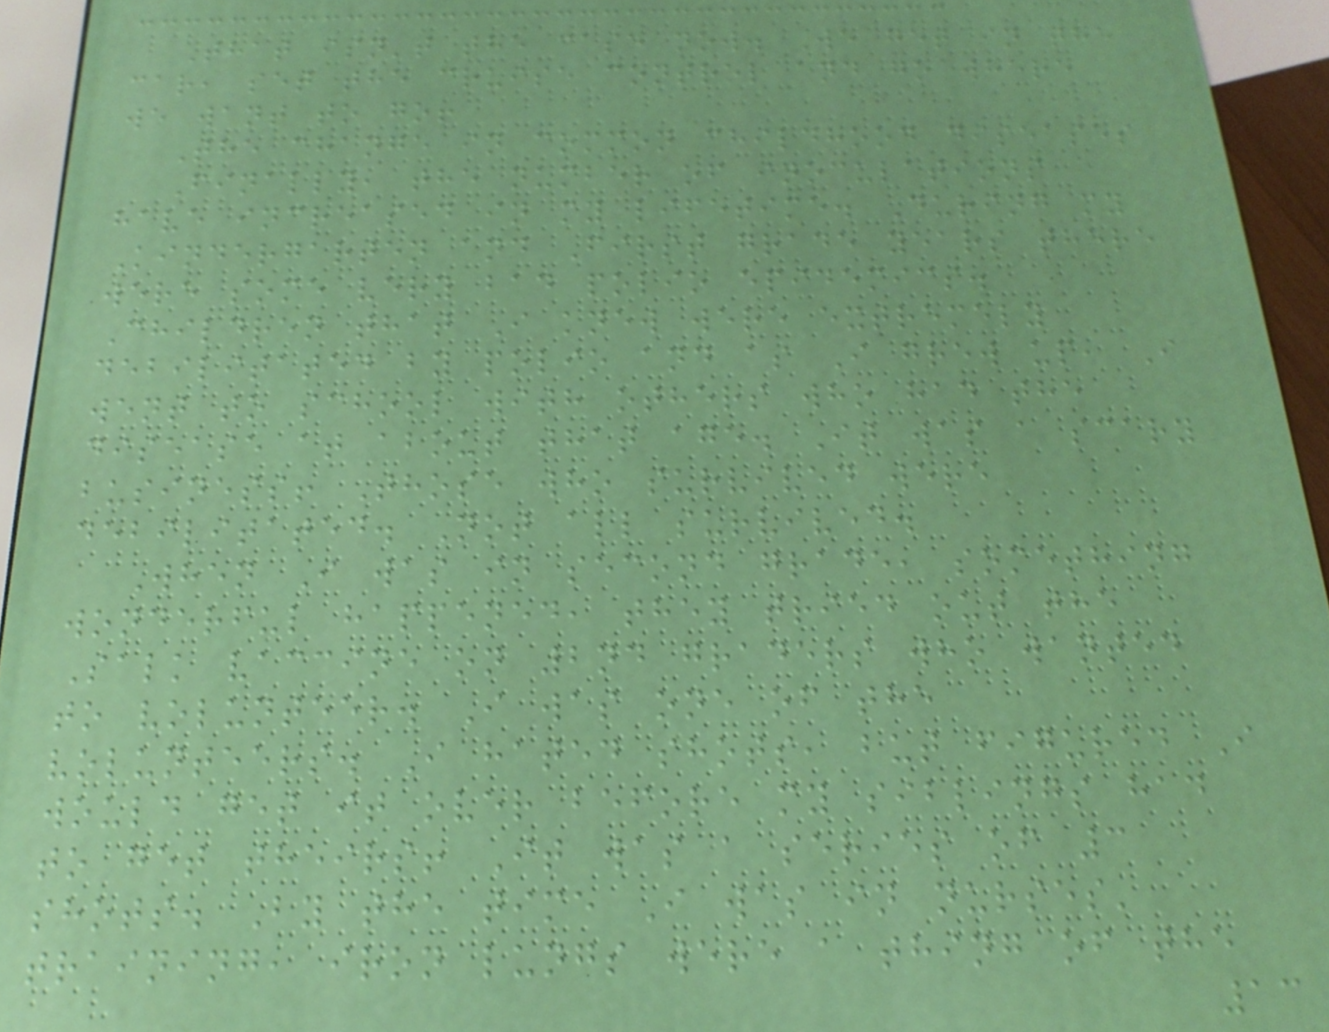That isn't the case now. We get in the
car, set the cruise control and go where
we want to go!
The change in common childhood diseases
Finally, the number of inoculations
have increased in my lifetime. During my
Kindergarten and First grade years there
were some very bad polio epidemics.
Children that I knew were extremely
debilitated by polio and as I grew up, I
went to school with others who had the
disease at about that age. It was a scary
business! Those who survived were
debilitated. Not all survived.
When I was in second grade, something
wonderful happened, they tried out the
Salk vaccine on 2nd graders who wanted
to volunteer. I was one of the
volunteers. I hated shots, but figured I
would get it over before my siblings had
to get theirs! It was a series of 3
shots. By the time I was in nurses'
training, iron lungs were a thing of the
13
